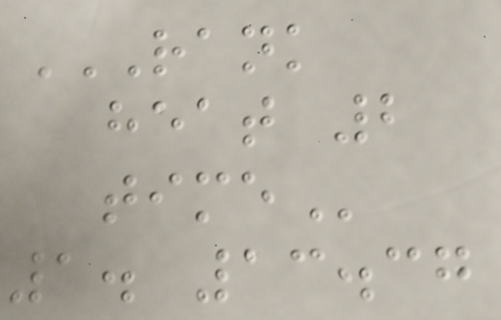RANK
HEAT 2
TIME
1. 13.37
